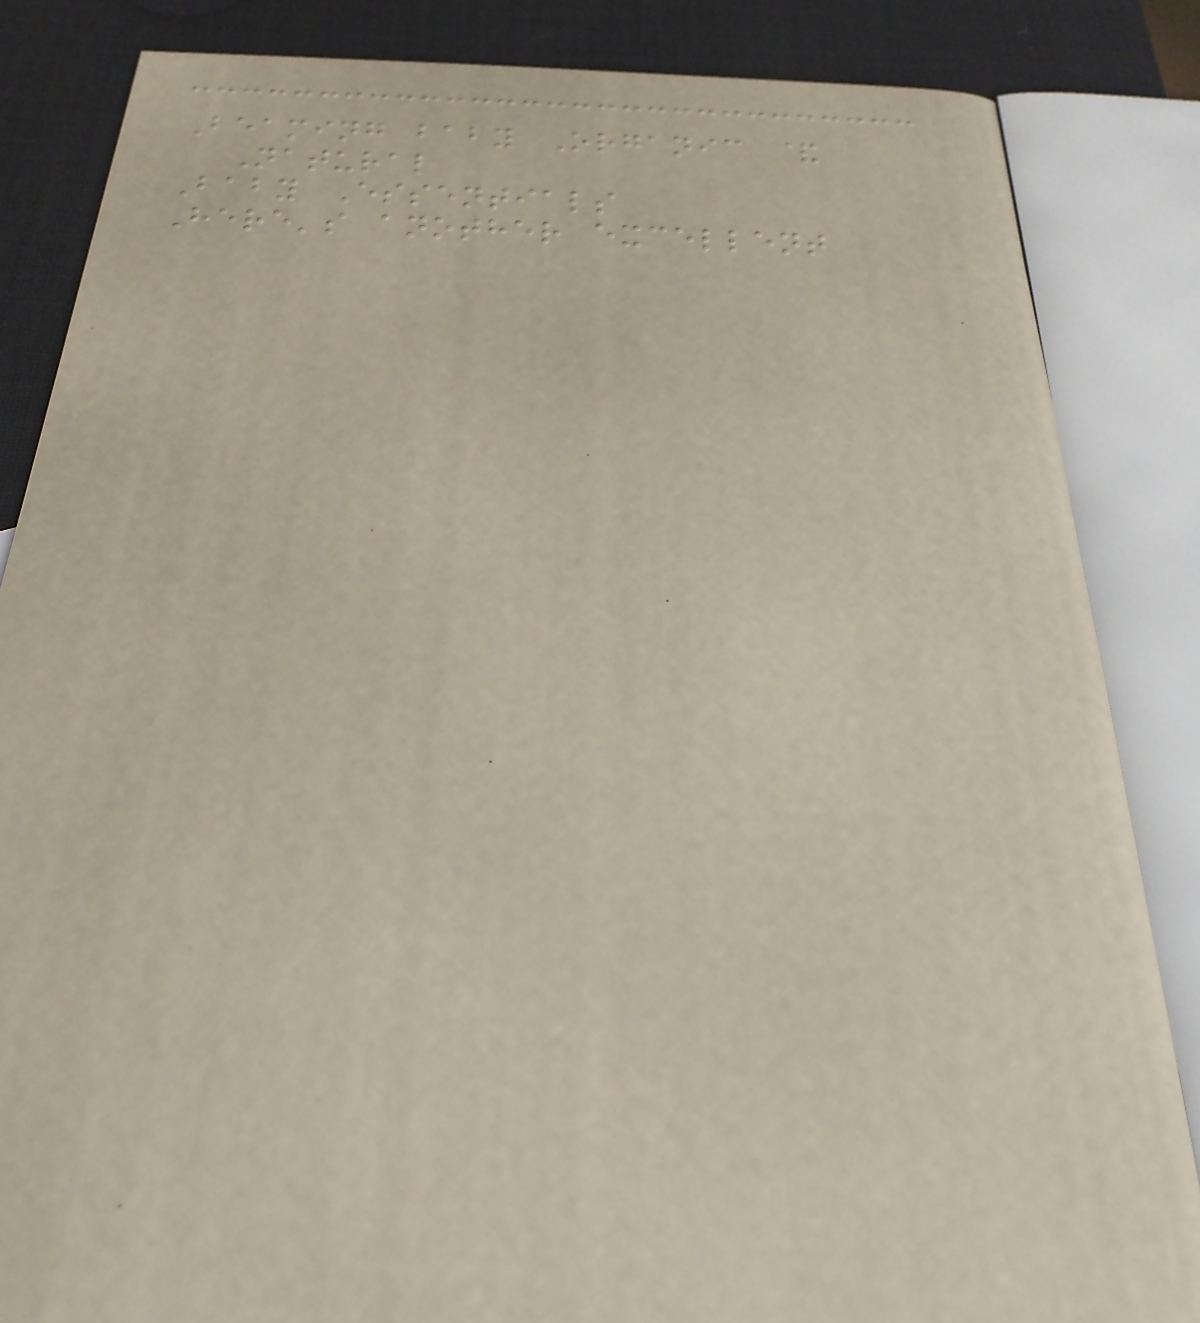Beaming baby Organic &
Natural
Baby Essentials
Here's another excellent
